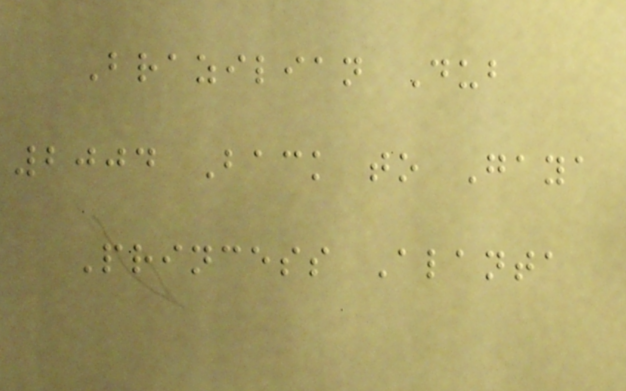Brazilian Dub
2004 Back to Gaya
Princess Alanta
